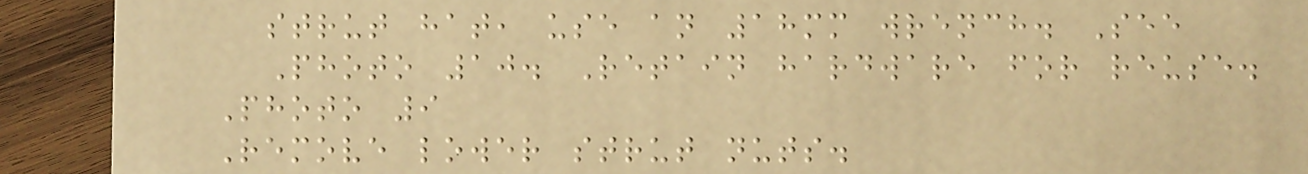strut hat, use an 18mm wrench. See
Photo 10. Retain hardware for reuse.
Photo 9
Remove lower strut nuts.
